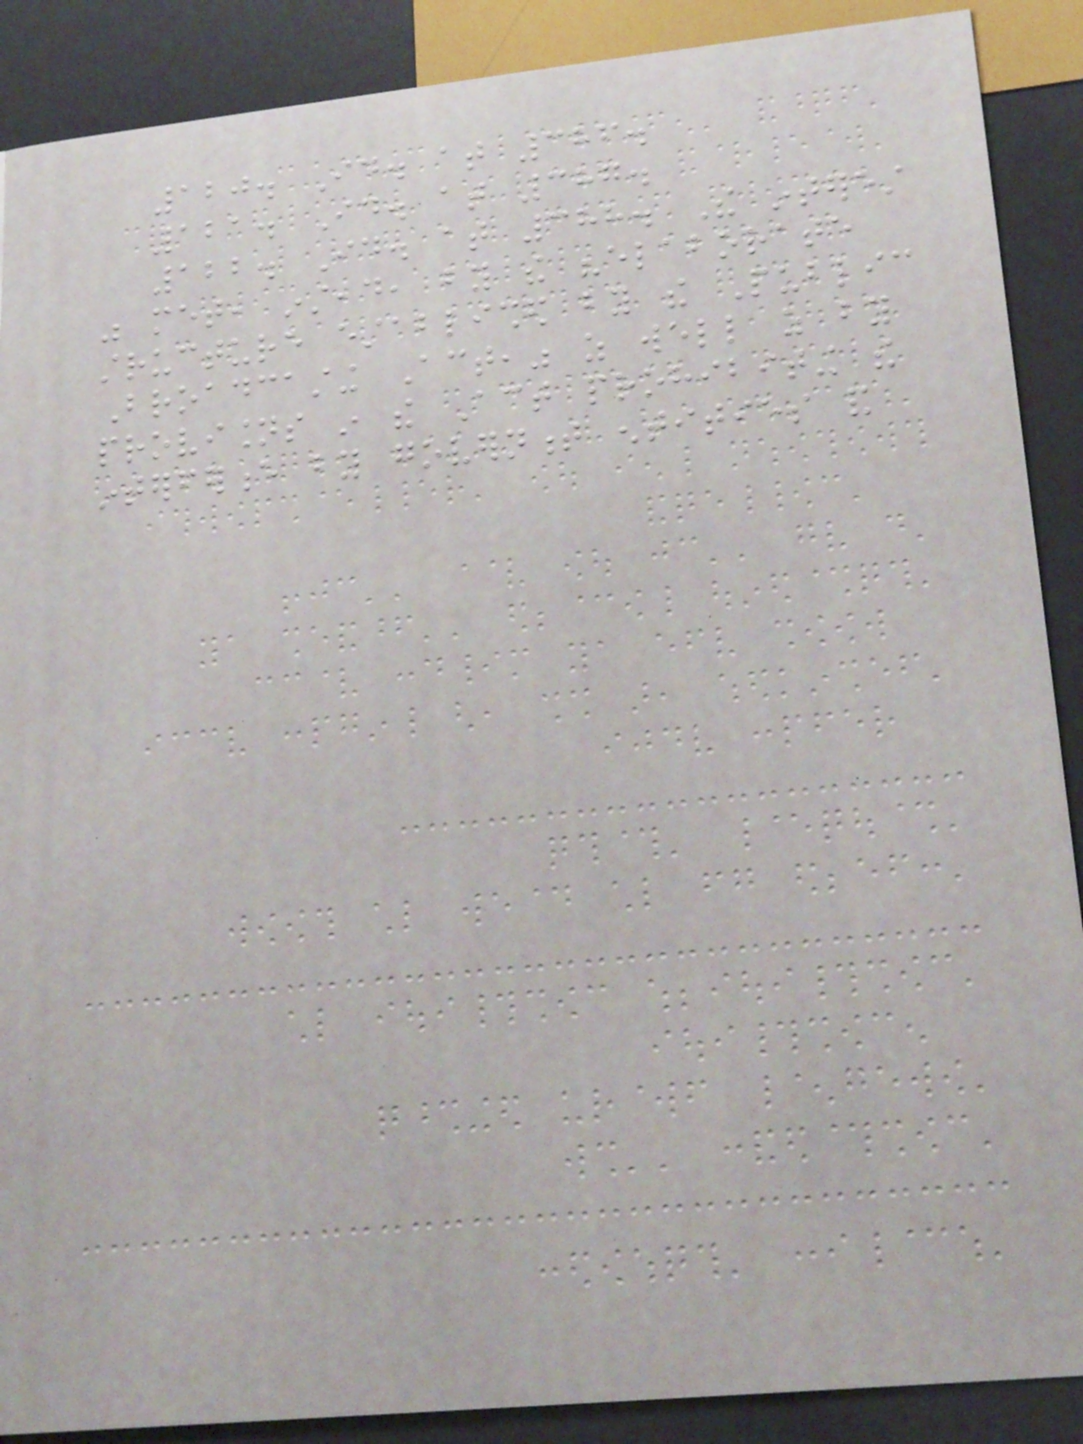120. Id. at 386.
121. Id. at 387.
122. Id. at 388. The interest
was met, instead, by the "elaborate
structure established by the Public
Broadcasting Act," as well as by
provisions in the Act prohibiting the
interference by government entities and
